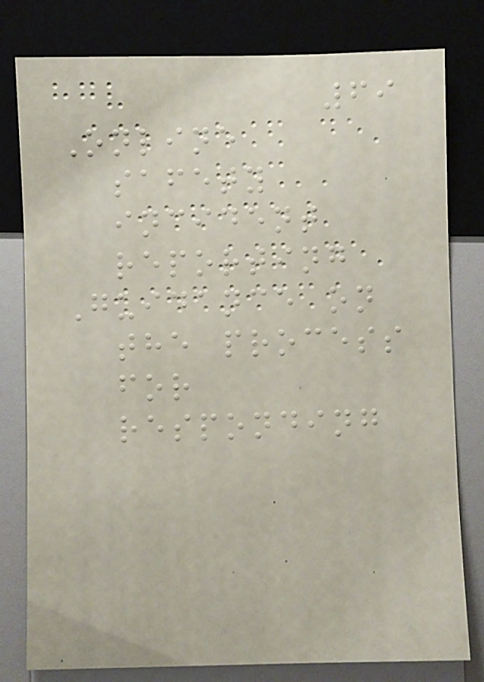69
Online
safety
incident
reporting
Guidance on
the process
for
responding
